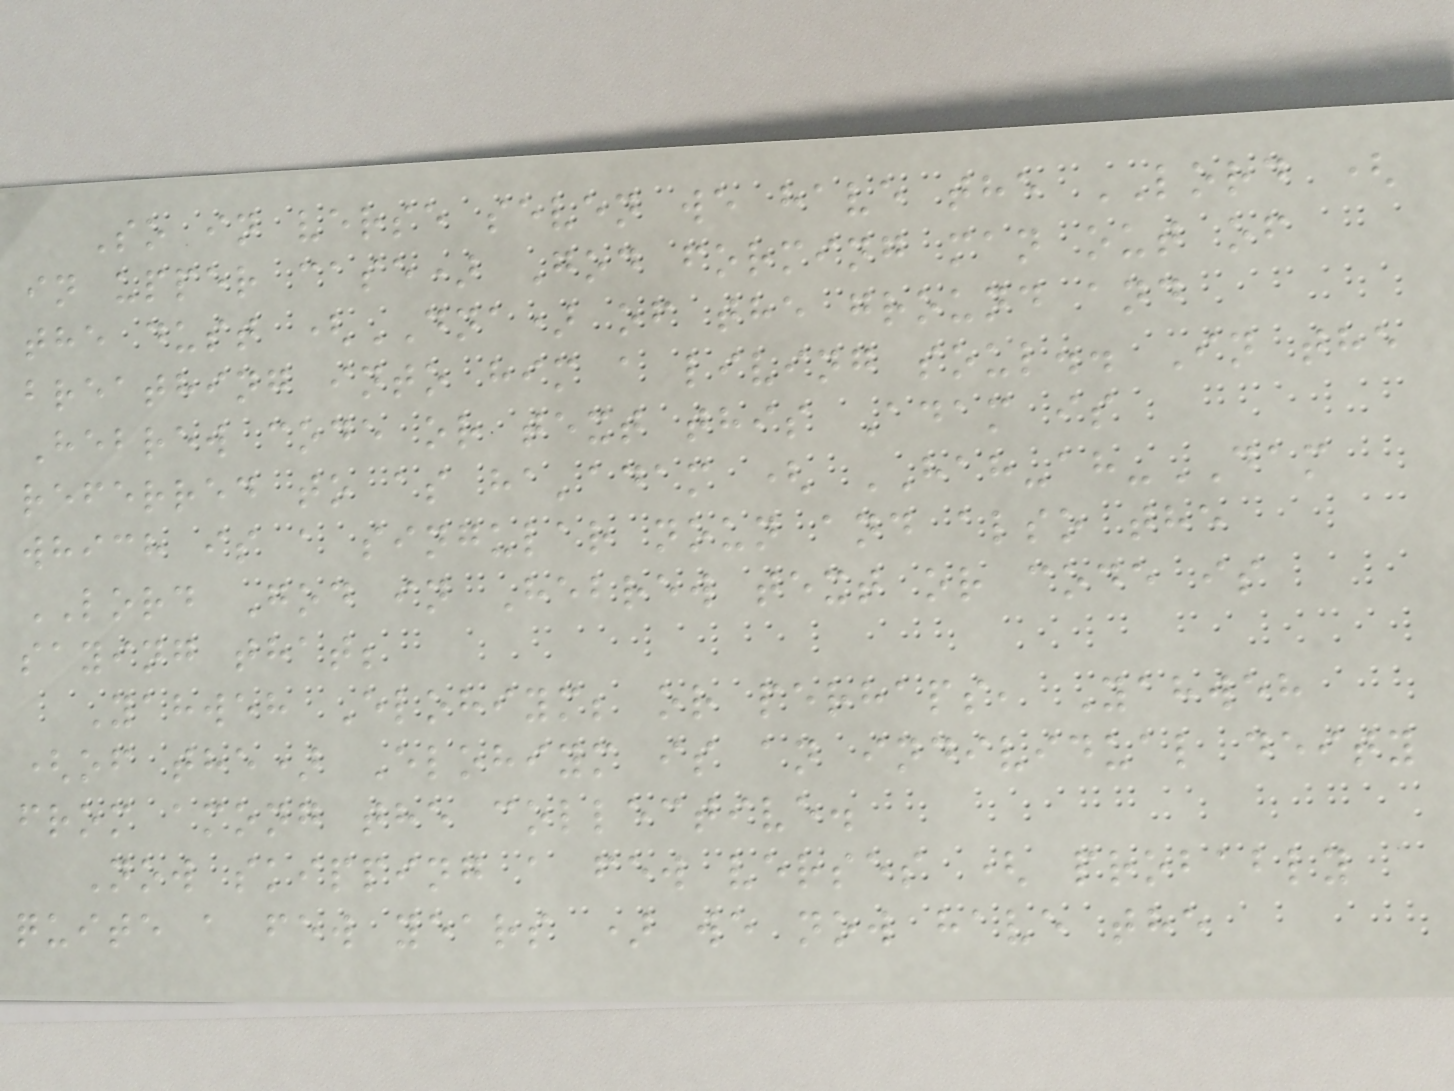So in verse seven we have the LORD (
in upper case) God forming man out of
the dust (DNA) of the ground and
breathing into him a living soul.. In the
Hebrew code or text this Adam is
referred to as ha'adam ( HAH-ah-DAM
which is a singular noun and also the
LORD God in Hebrew text or code is
saying that;
Yahweh Elohiym; or perhaps, Yahweh
(of the) Elohiym is an individual deity
from among the collective.
Now skipping a few verses ( probably
quite a few years ) we now have the
